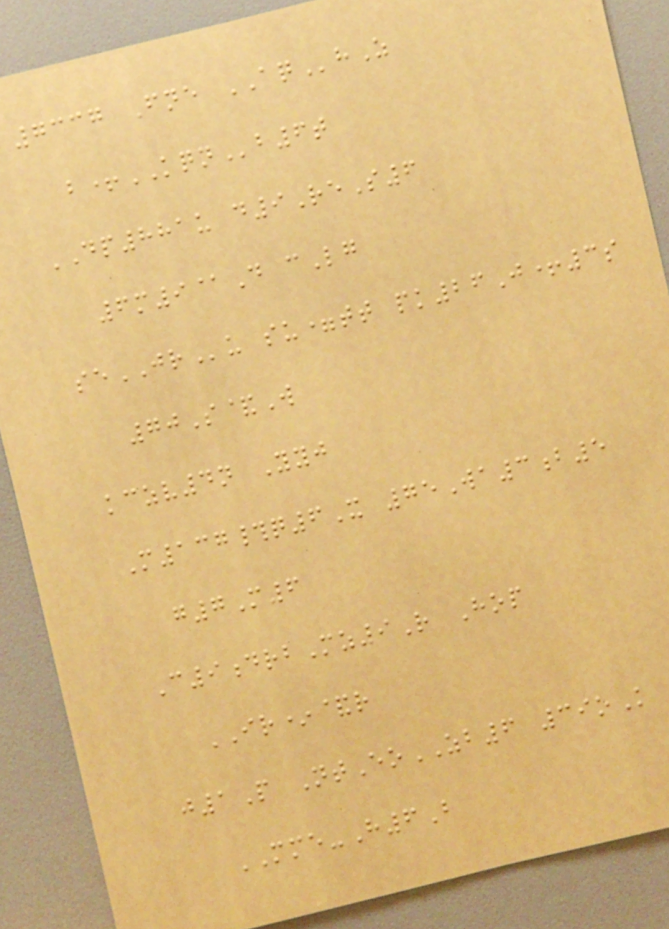7337 Fne AQhZ
b+KQNb6t
DP881u d9ReS6
6m9@D cLg
seJRu su=tt pk26J+3s
70S&W
kczv4n Yyj
M137#q6X 75Wa3b5
g7M6
C9drbMz9R Hop
IR*&r
j1P NtEoZB6 39oK
MME-H6B
